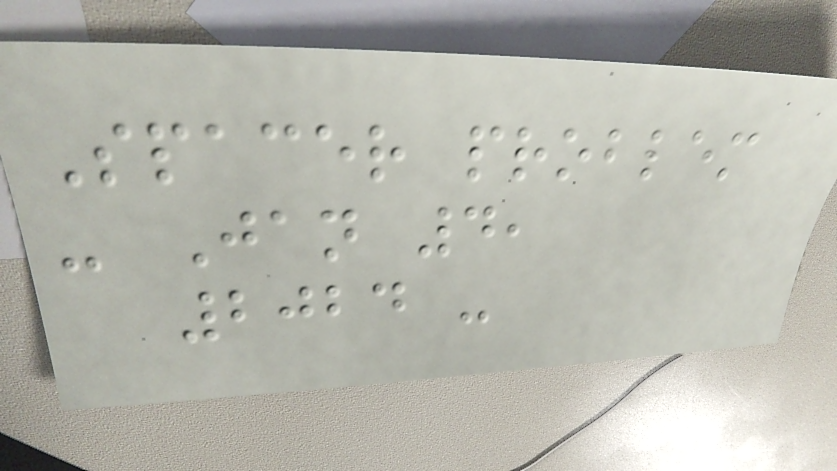Spacer problem
- Jan 4,
2024 -
